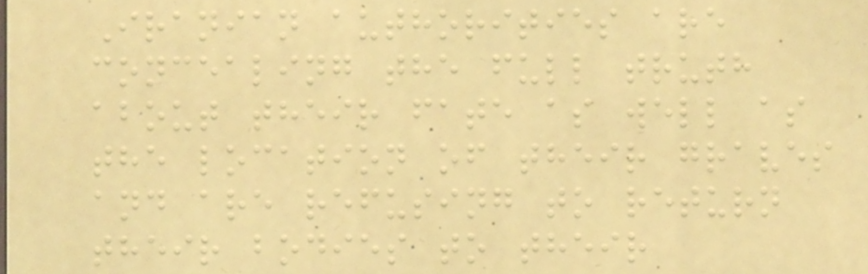Iranian authorities are
concealing the full truth
about their fate as well as
the location of their graves
and are refusing to return
their bodies to their
